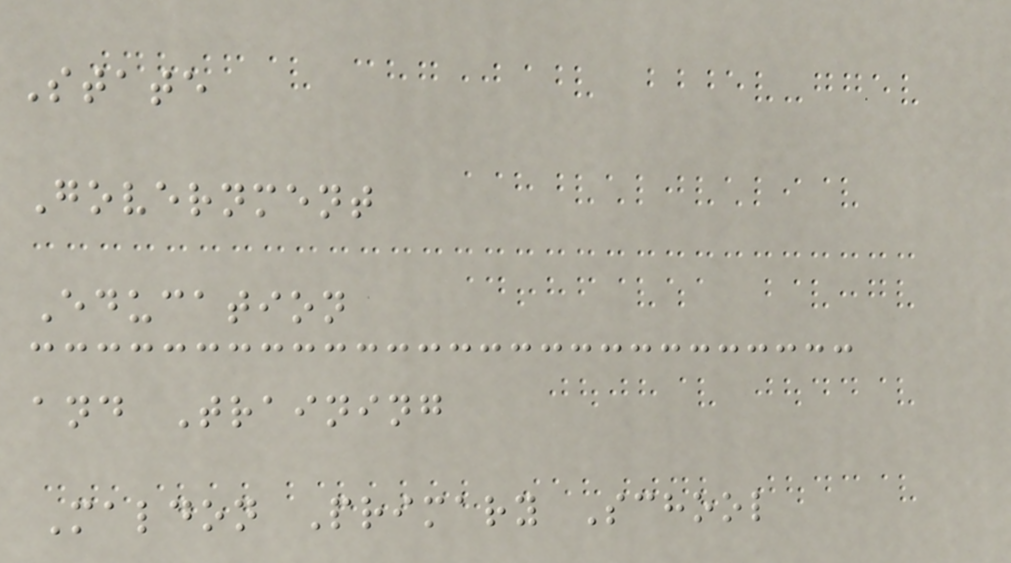State
Government
Education
and Training
Maldon Primary School
